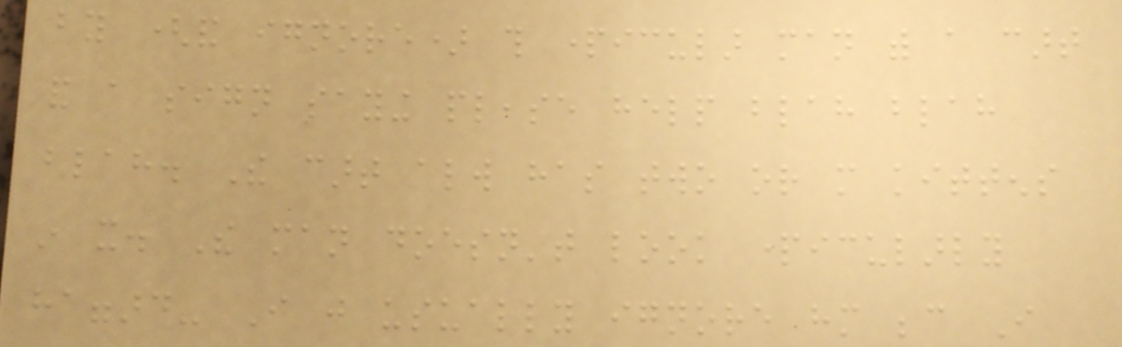by (and ignore) this particular man with a cart
and a sign saying please help blah blah
blah. The cart always has two or more kittens
in it. The man doesn't look particularly
haggard- I just usually ignore him because I
